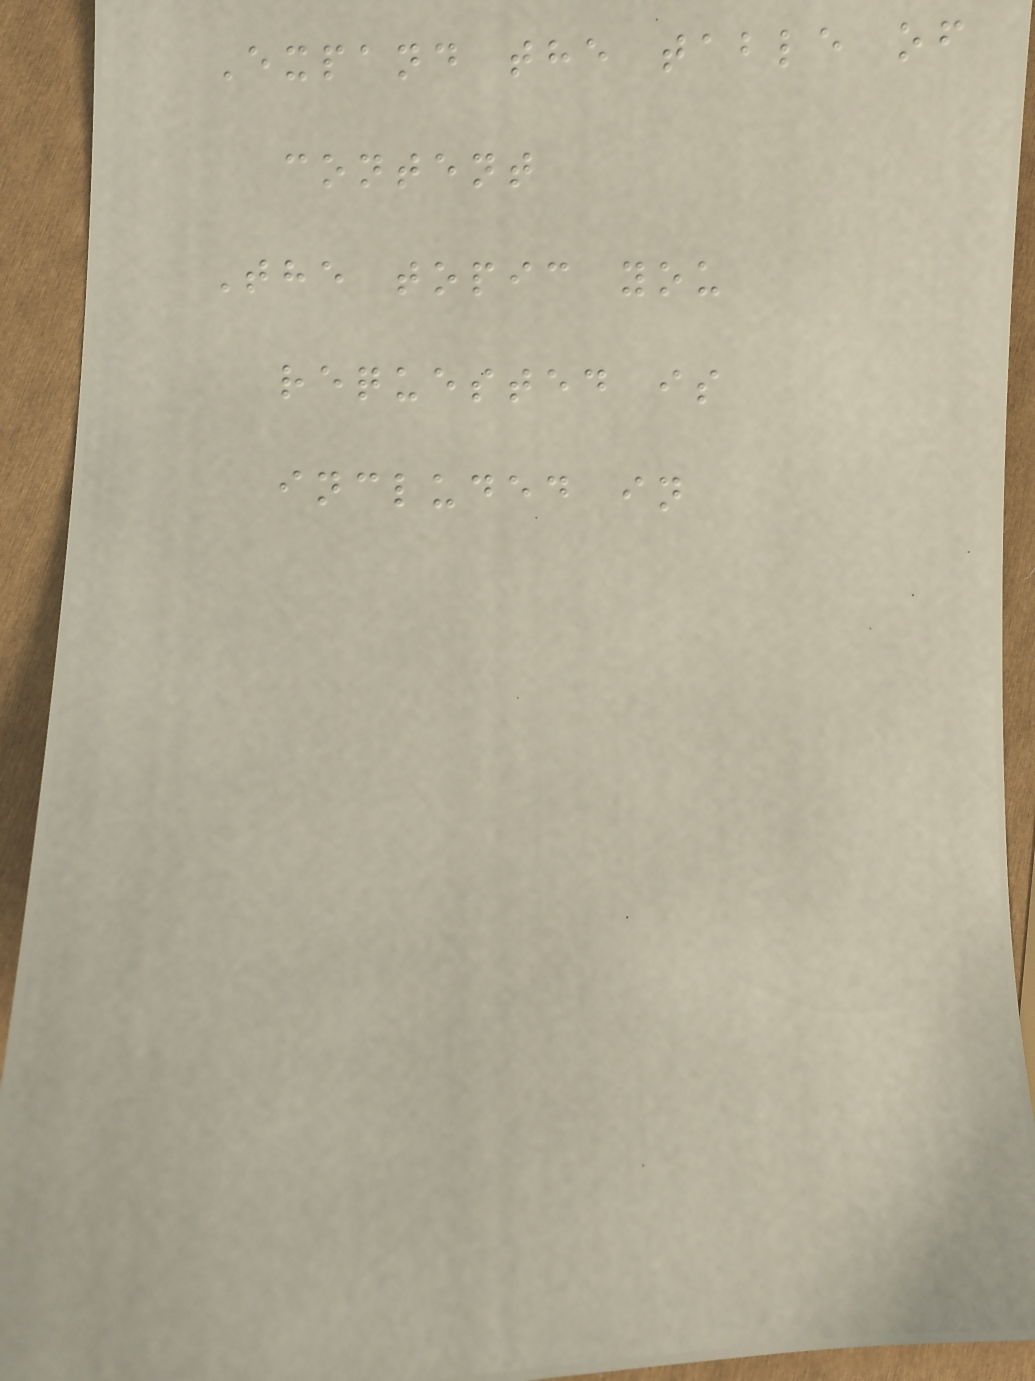Expand the table of
content
The topic you
requested is
included in
